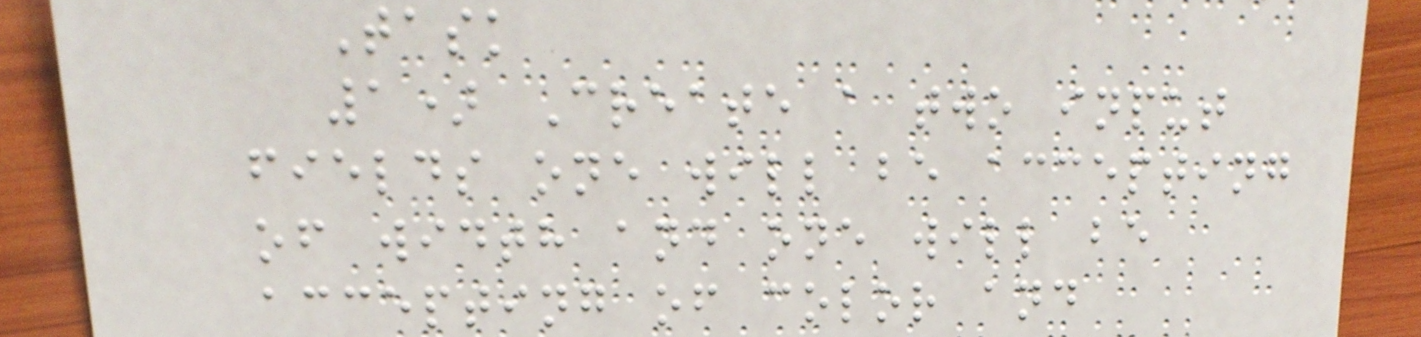Task
1) Create a two input
fields one will be accepting
of width and one will be
accepting of color and
